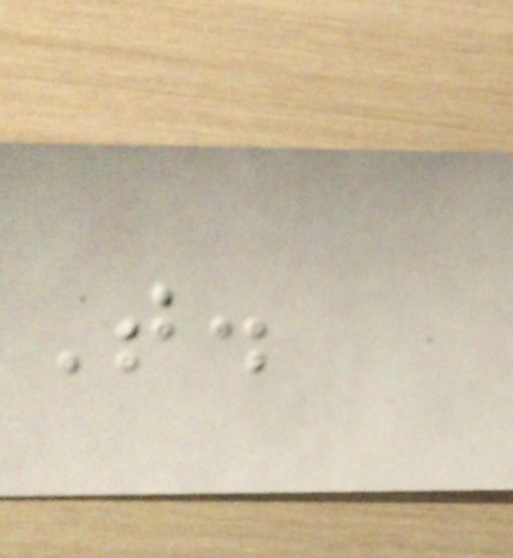T.
